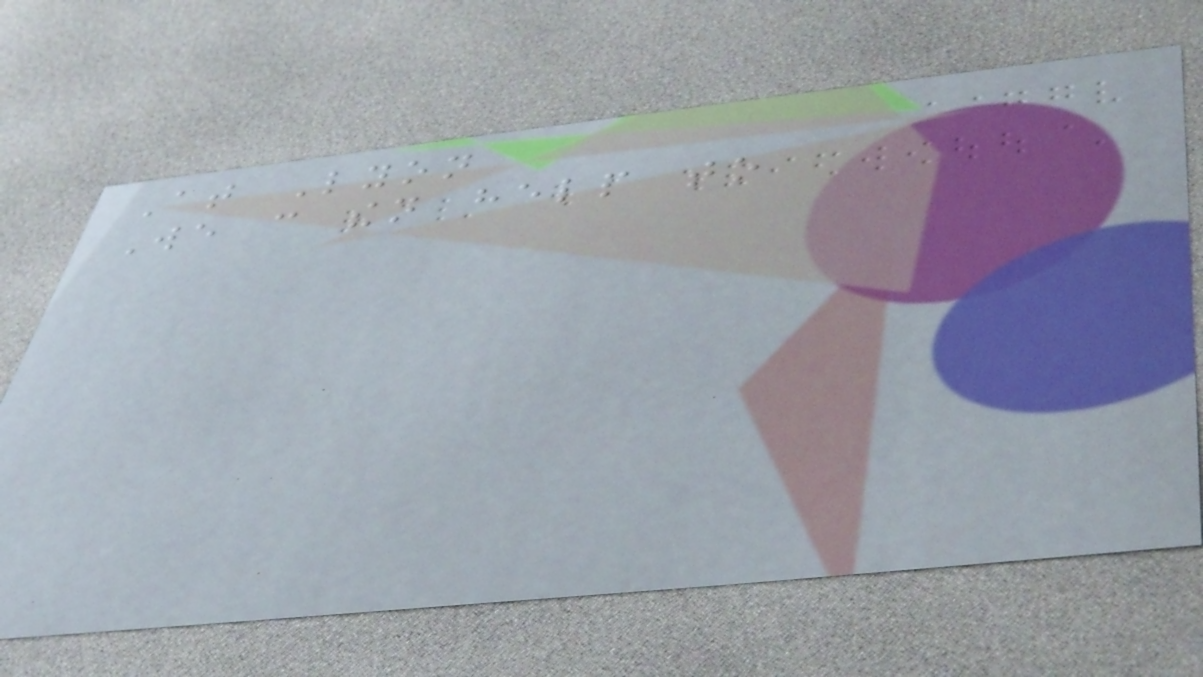At Lyon
We can then help to
